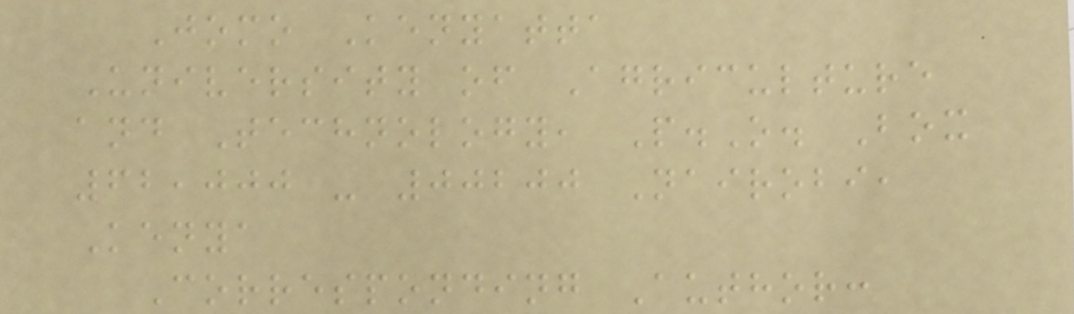Jomo Kenyatta
University of Agriculture
and Technology, P.O. Box
62,000 - 00200 Nairobi,
Kenya
Corresponding Author:
